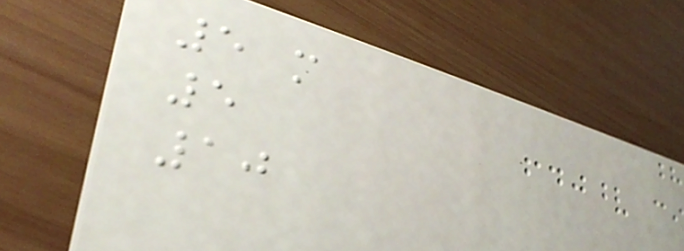5 m
5
10
